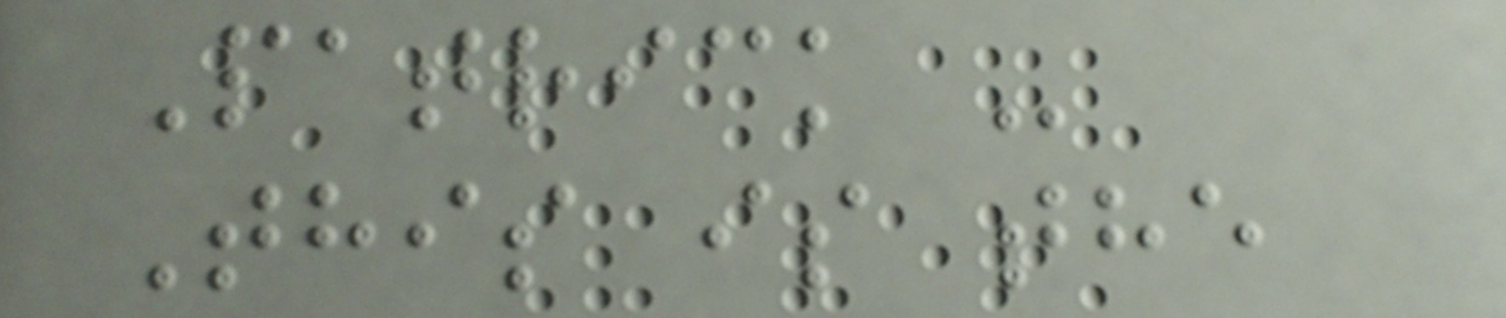Patrick -
This is the
